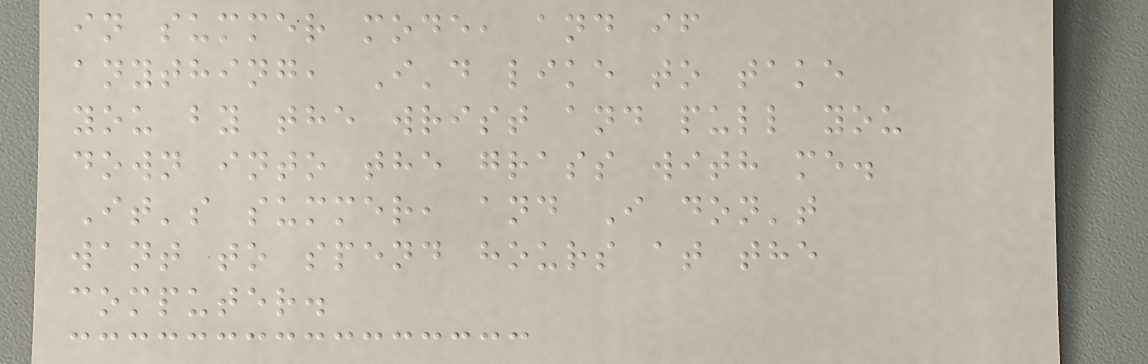in summer mode, and if
anything, I'd like to take
you by the wrist and pull you
down into the grass with me.
It's summer, and I don't
want to spend hours at the
computer.
